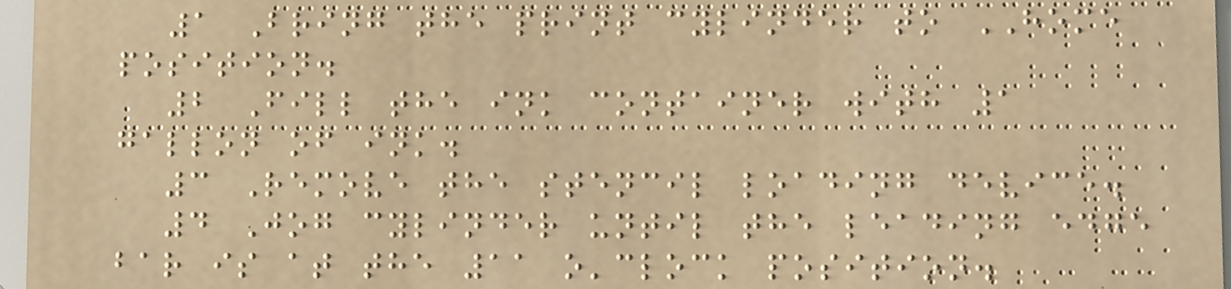1 Bring the print cylinder to HOME
position.
2 Fill the ink container with 1
gallon of ink.
3 Remove the stencil loading device.
4 Jog cylinder until the leading edge
bar is at the 11 o'clock position.
